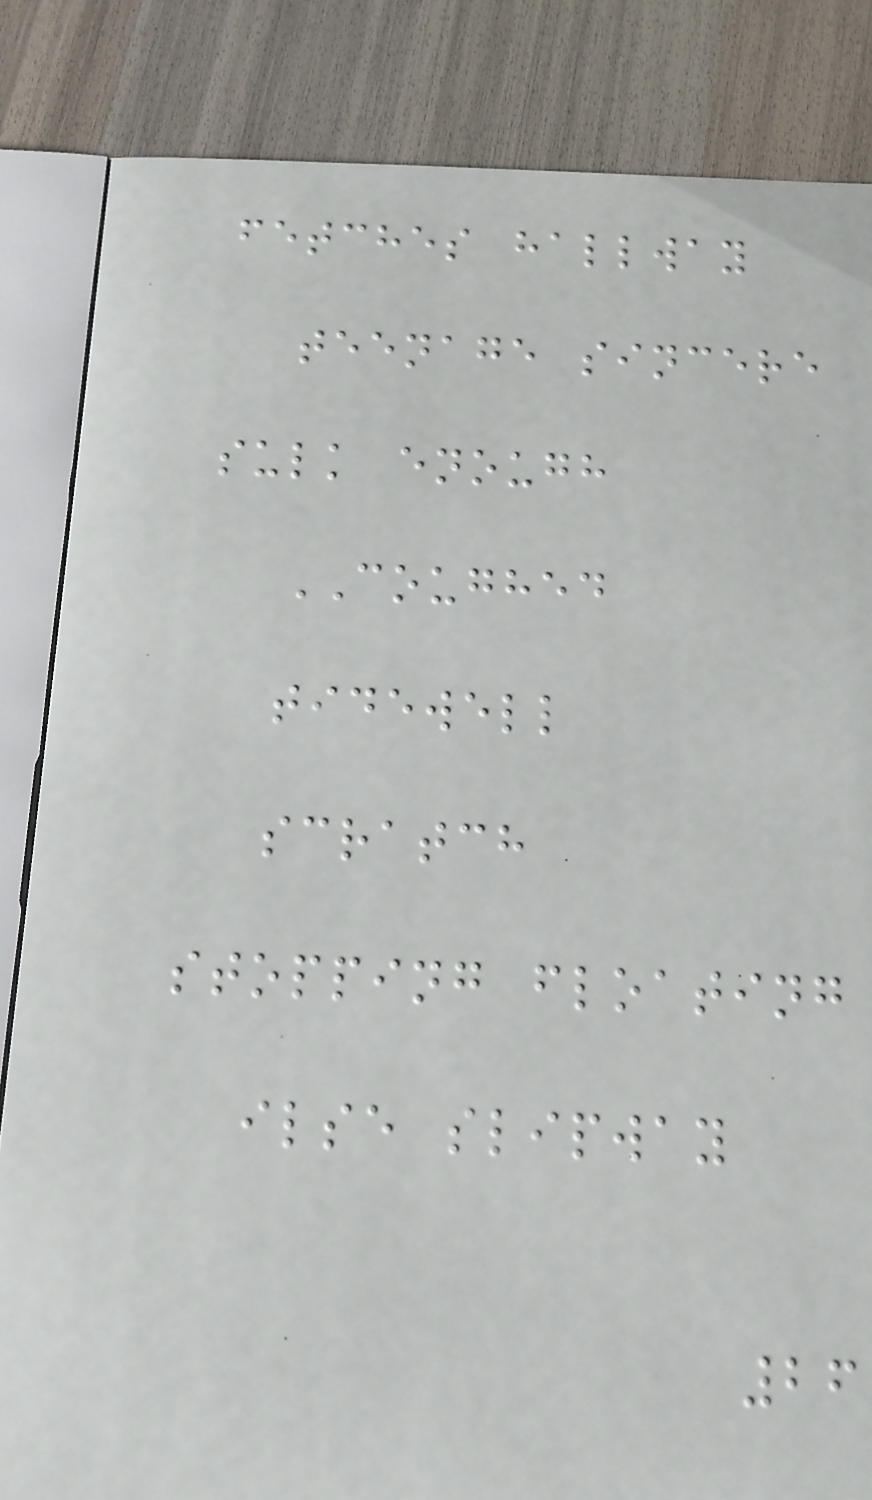fetches hallway
teenage sincere
sulk enough
COUGHED
tidewell
scratch
stopping floating
ilse slipway
26
